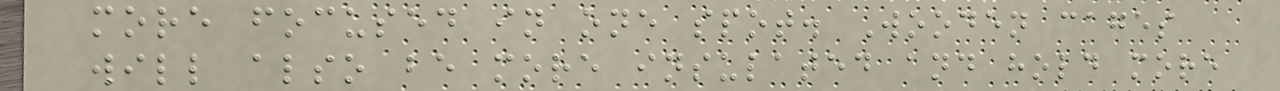more focused in one spot. Wooden cages
will also be more insulated and hold more
